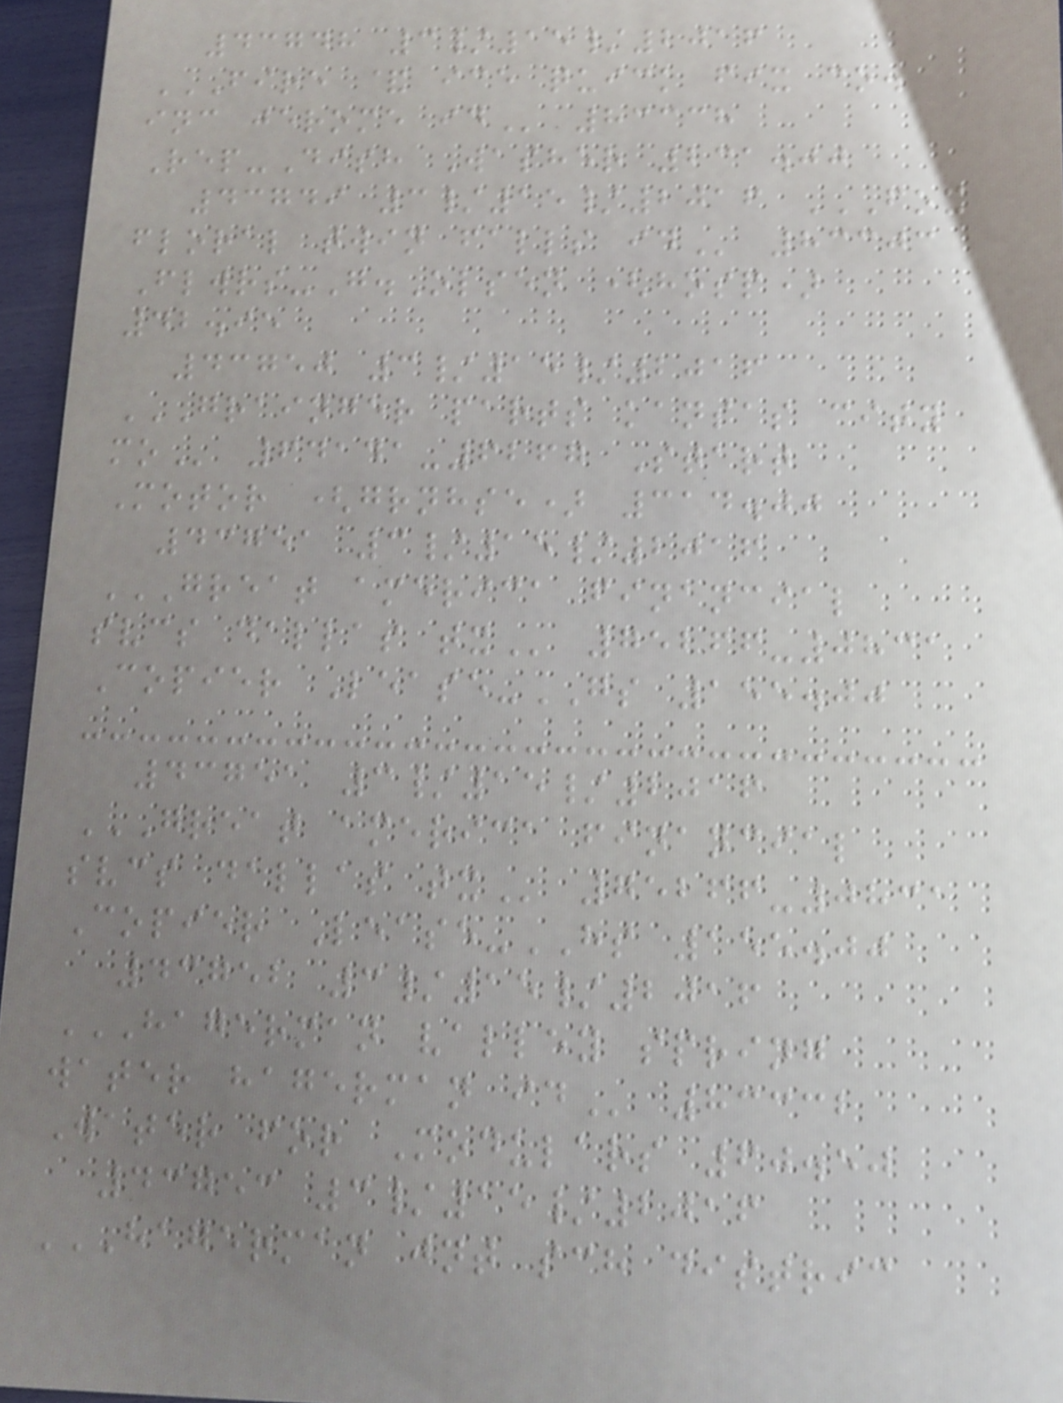43748 3/15/2016
FIRE & ICE QUICK FIX CO.
INC JEROME ID 83338
Rep-Dish Washer 231.00
43749 3/15/2016 FOX
FLORAL TWIN FALLS ID 83303
Flwrs-G.Olsen (hosp)
42.95
43750 3/15/2016
GRAINGER PARTS KANSAS CITY
MO 64141-6267 Start
Motor (grnhse) 314.00
43751 3/15/2016
GREAT AMERICA FINANCIAL
SVCS DALLAS TX 75266-0831
Copier Lease-GS 155.00
43751 3/15/2016
GREAT AMERICA FINANCIAL
SVCS DALLAS TX 75266-0831
Copier Lease-HS 155.00
43752 3/15/2016
HAGERMAN VALLEY SPRING
WATER HAGERMAN ID 83332
Water for Modulars 60.50
43753 3/15/2016
HAGERMAN JNT SCH DISTRIC
